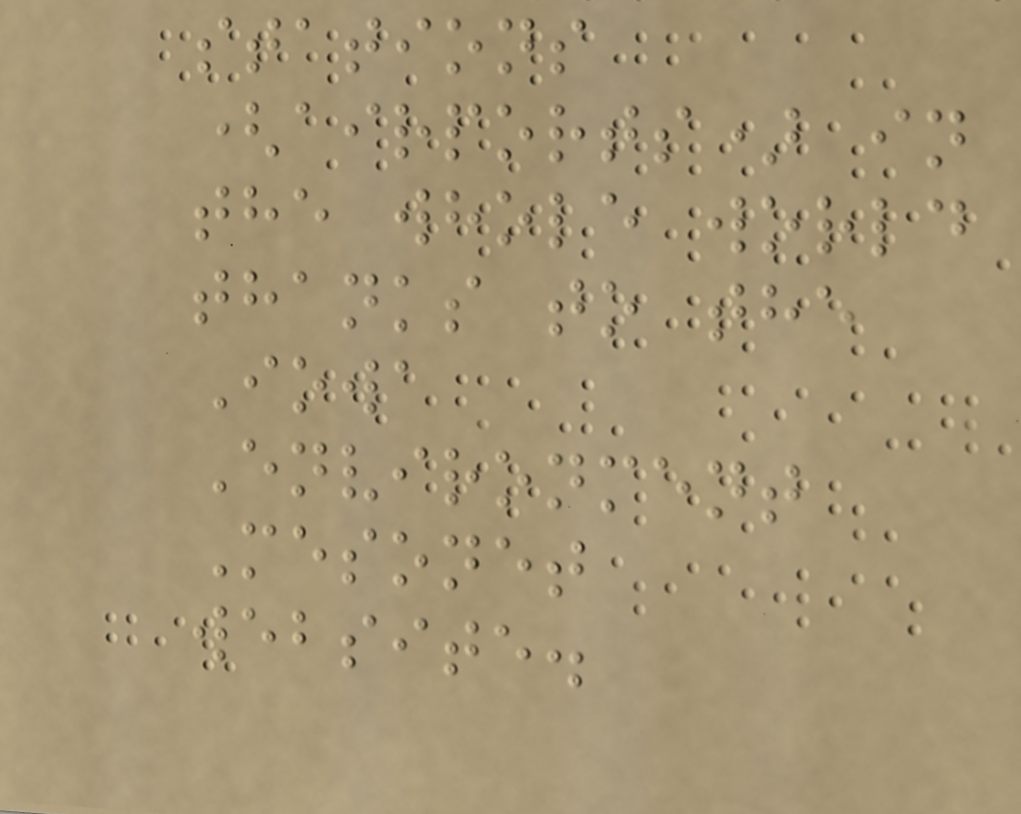stations
(airports) in
the whole world
thanks to the
Iowa
Environment
Mesonet
website.
